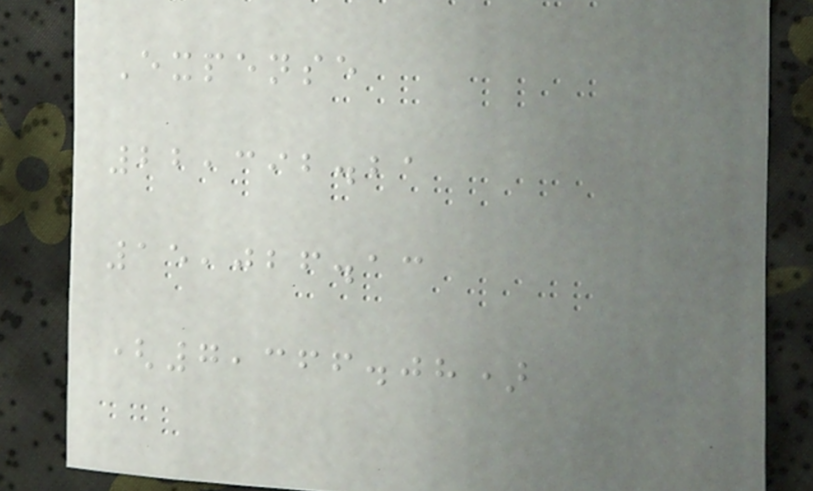Expense
22,392.21
15,026.13
(7,366.08)
